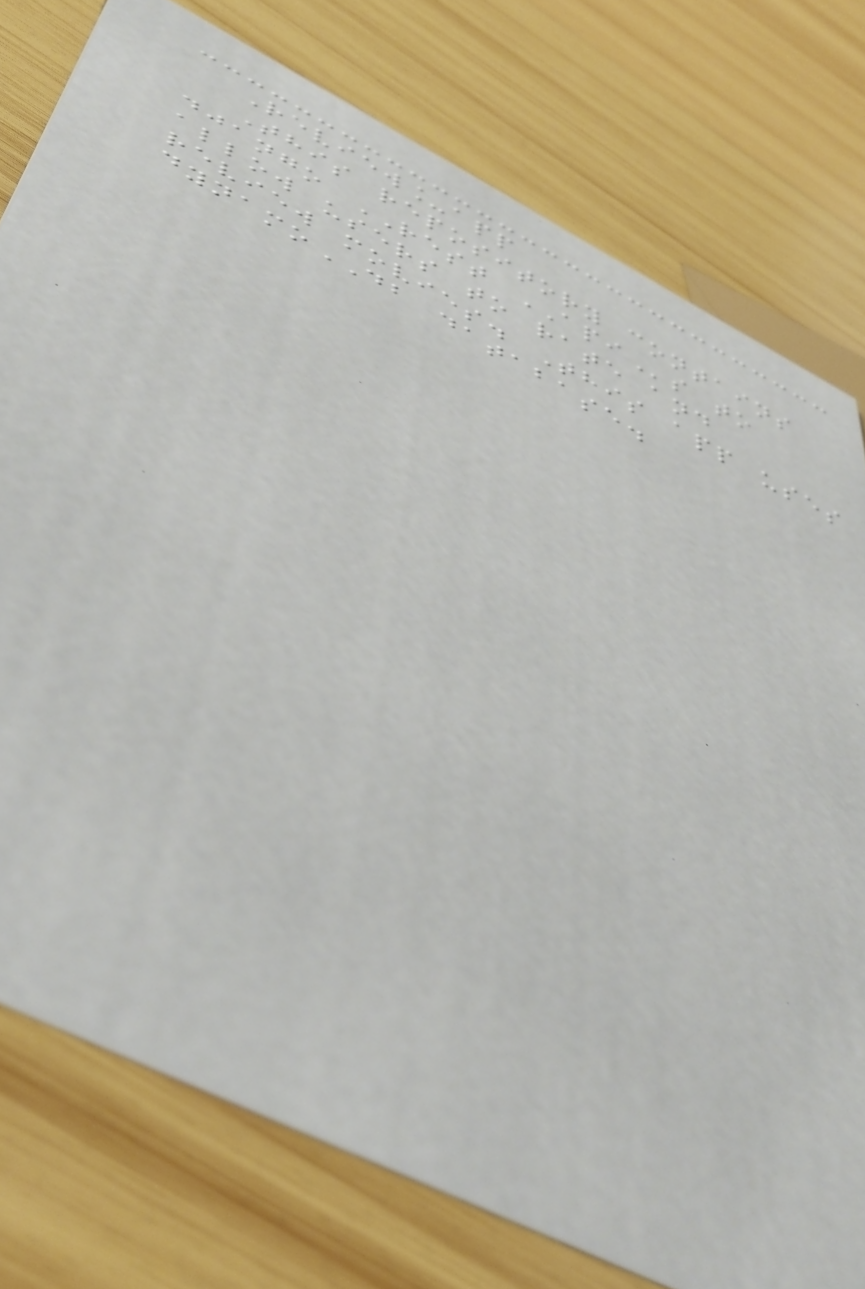Review_app
This repository contains
django REST APIs to
allow users to rate and
review movies. This app uses
dynamoDB database.
